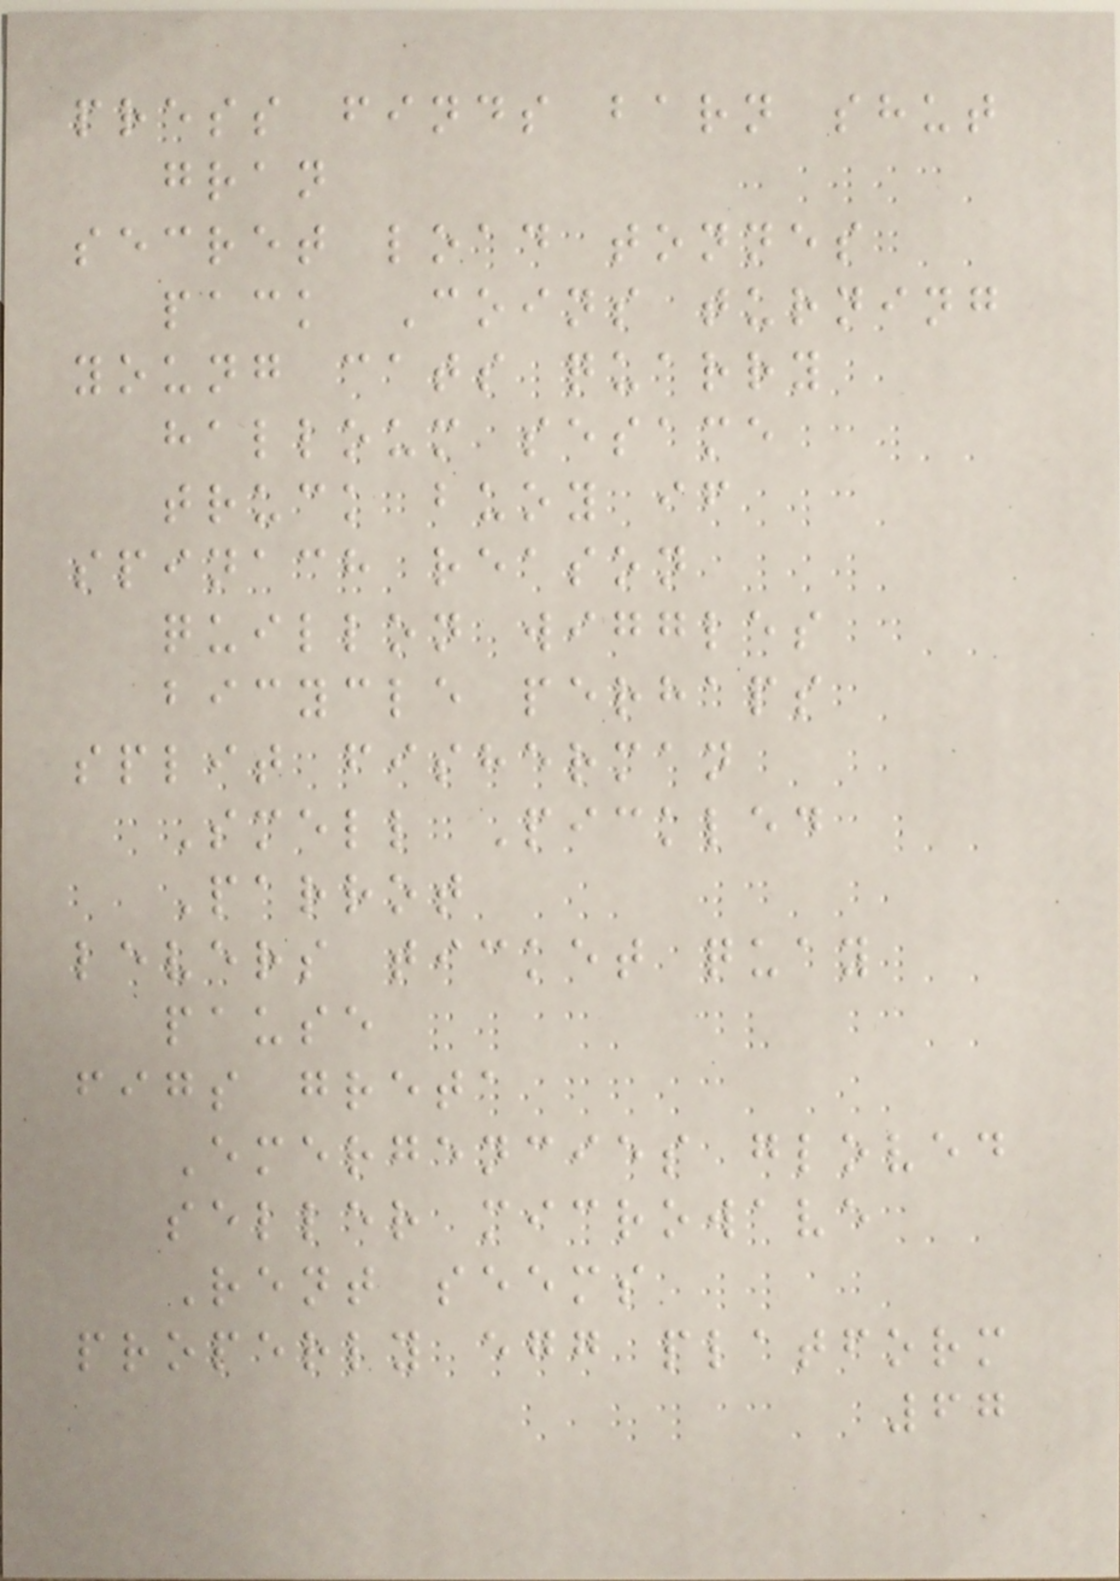press finds barn shut
gran
secret load tonnes
pack Coins turning
young cats quarry
halloum sesame
truck buoy if
spinach reason
quillon wiggles
bicycle perhaps
split fisherman
Smell Pickled
Parrot
levers ticket quay
pause
figs greta
Emergencies gloved
seller microwave
Rent seems
properly egg platform
67
